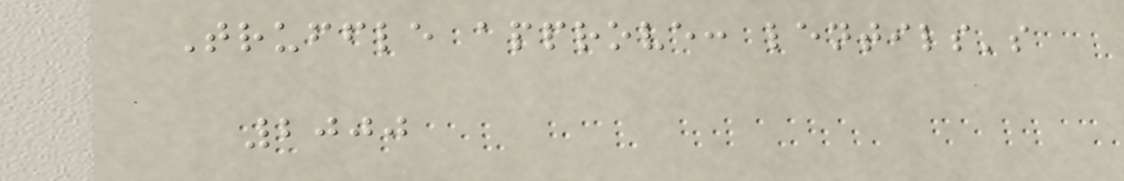Truffle approve: lentils's
2000
